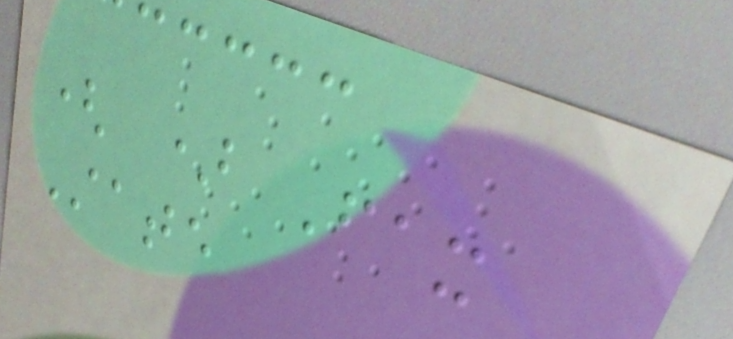( ) Fax
State
